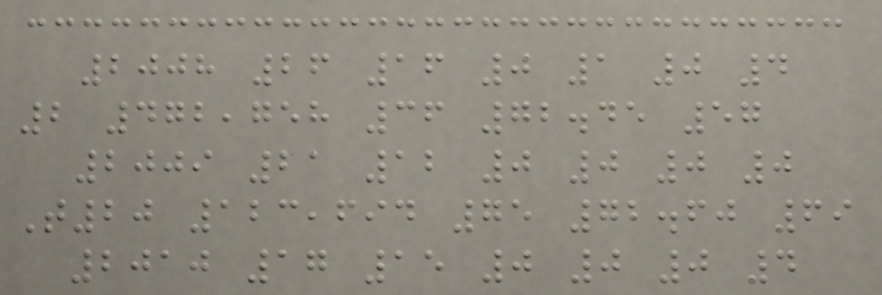2008 26 16 0 1 0 4
2 472,758 36 72.45 57
2009 21 12 0 0 0 0
T20 123,694 75 72.60 69
2010 17 15 0 0 0 4
